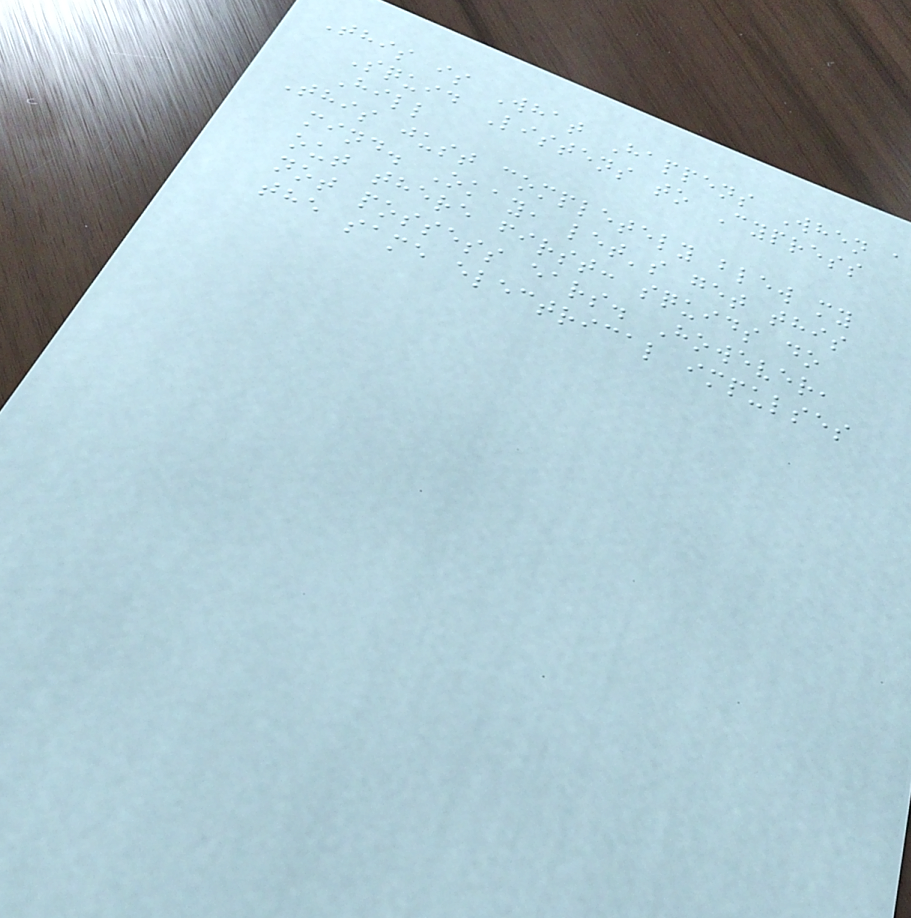This is What Happens When a
Squid Listens to Cypress
Hill
This just completely blew my
mind. Okay, let's get this
out there first: squids do
not possess ears. However,
the same electrical impulses
